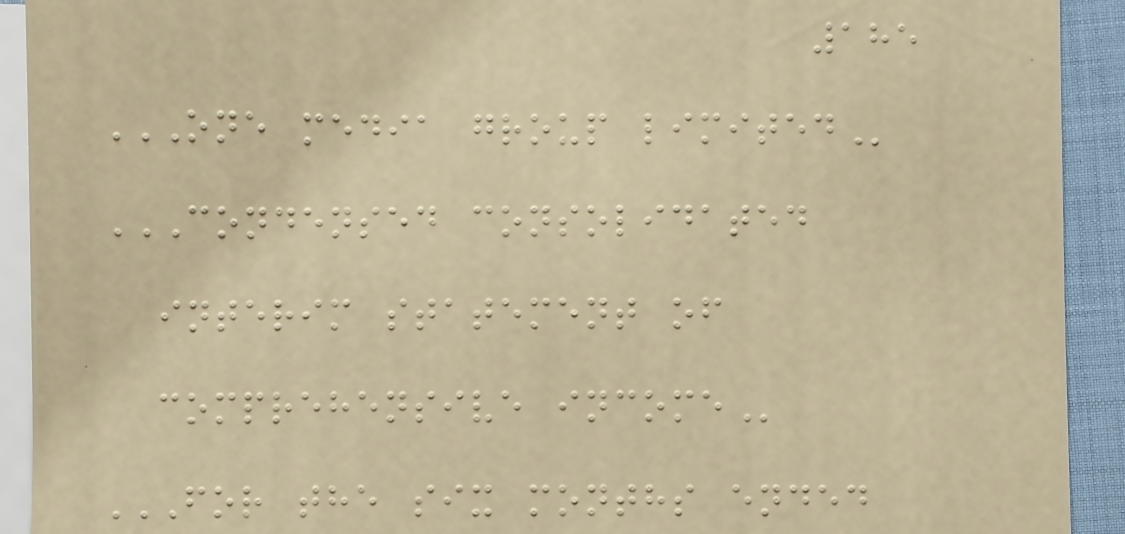185
ONE MEDIA GROUP LIMITED
CONDENSED CONSOLIDATED
INTERIM STATEMENT OF
COMPREHENSIVE INCOME
FOR THE SIX MONTHS ENDED
